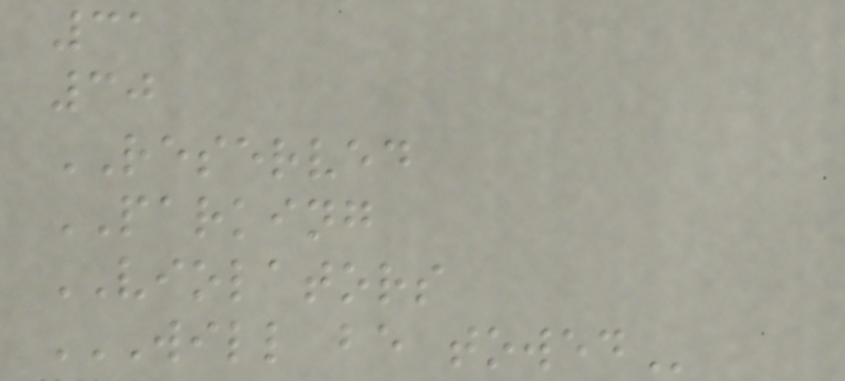31
30
RESERVED
PARKING
VIOLATORS
WILL BE TOWED
